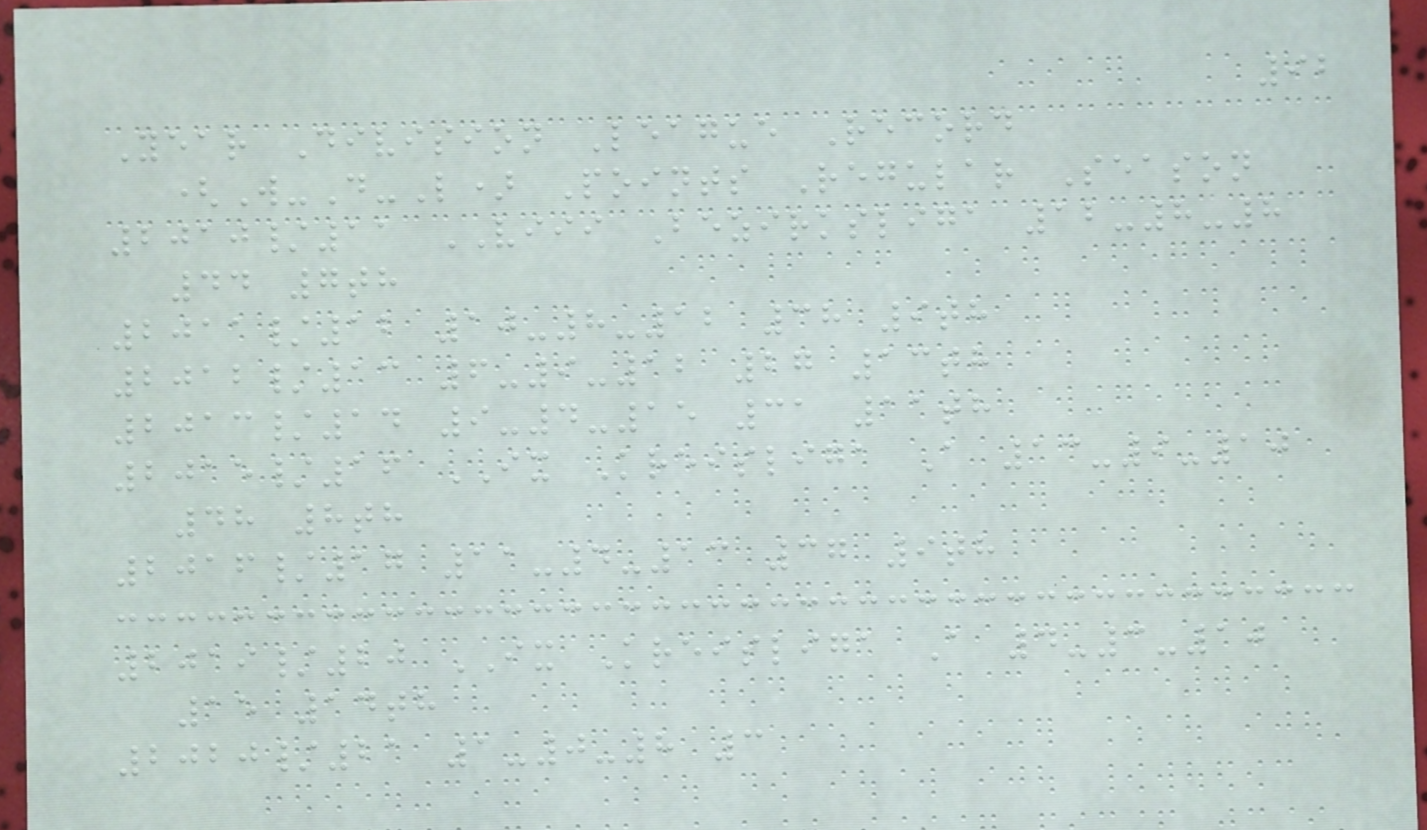92
Year Division League Record
(W-D-L) Points Regular Season
2010/11 VIII Bezirksliga 12-8-8
44 7th
2011/12 10-8-12 38 9th
2012/13 6-9-12 27 13th
2013/14 9-4-15 31 11th
2015/16 IX Kreisliga A 13-9-10
48 8th
2016/17 11-4-13 37 9th
2019/20 IX Kreisliga A 4-3-10
15 14th
2020/21 1-0-8 3
